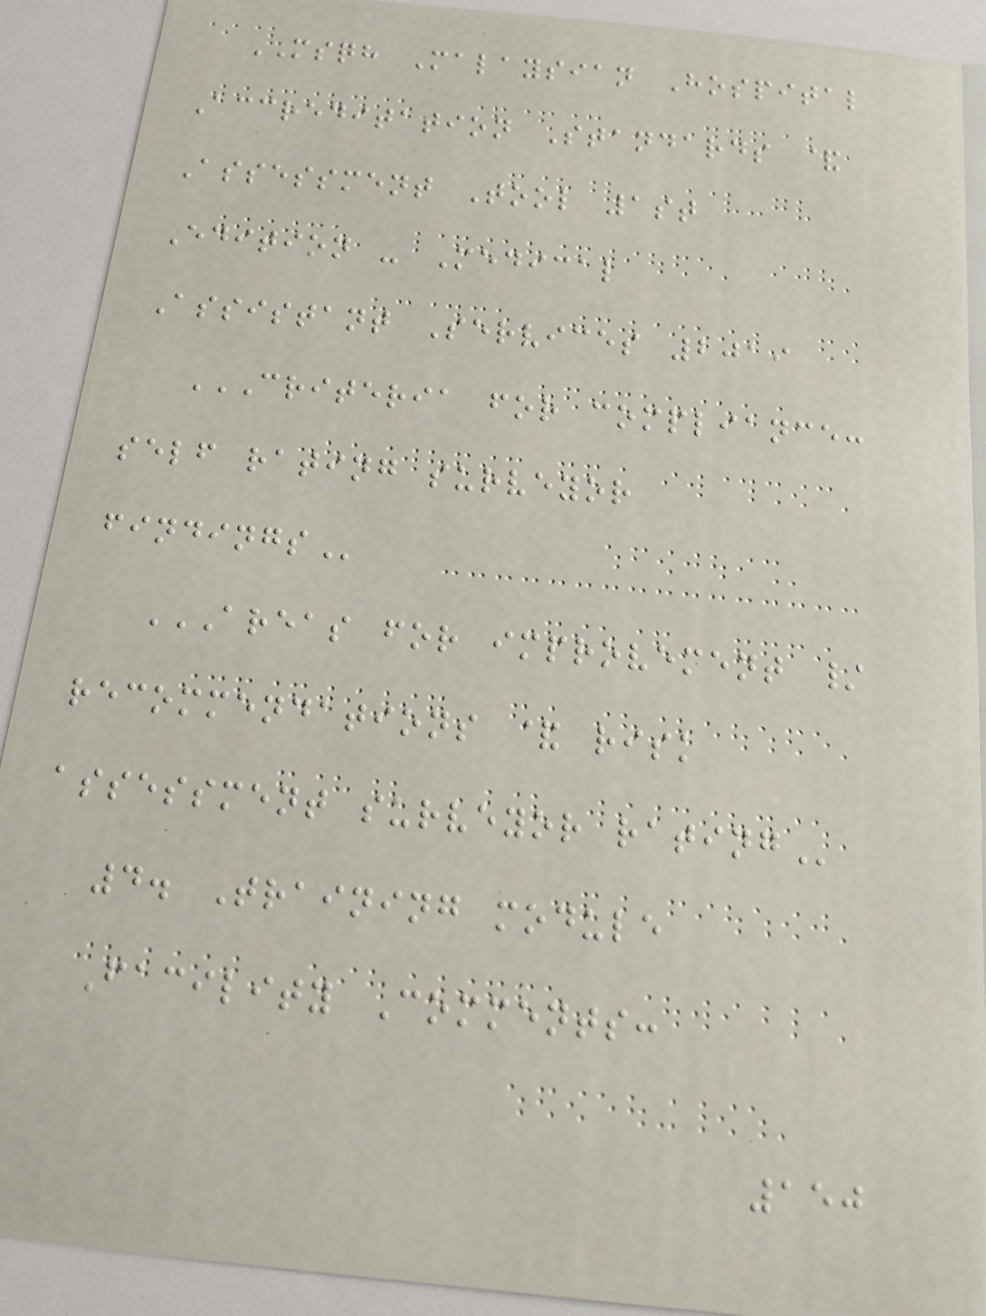MSQH Malaysian Hospital
Accreditation Standards &
Assessment Tool 1st
Edition - Medical
Assistant Services 2019
CRITERIA FOR COMPLIANCE:
SELF RATING SURVEYOR
FINDINGS
AREAS FOR IMPROVEMENT /
RECOMMENDATIONS & RISK
ASSESSMENT SURVEYOR RATING
4. Training module
Facility Comments:
150
